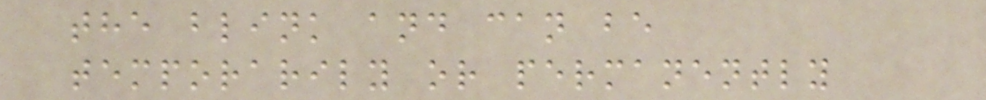the blink and can be
temporarily or permanently
